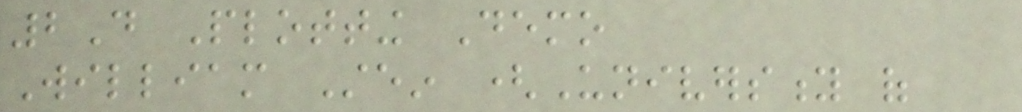2D Plotting Demo
William Stein (University of
